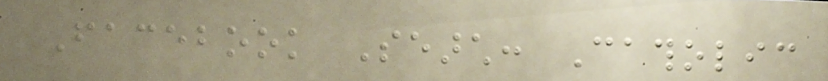Facebook Search: Catholic
